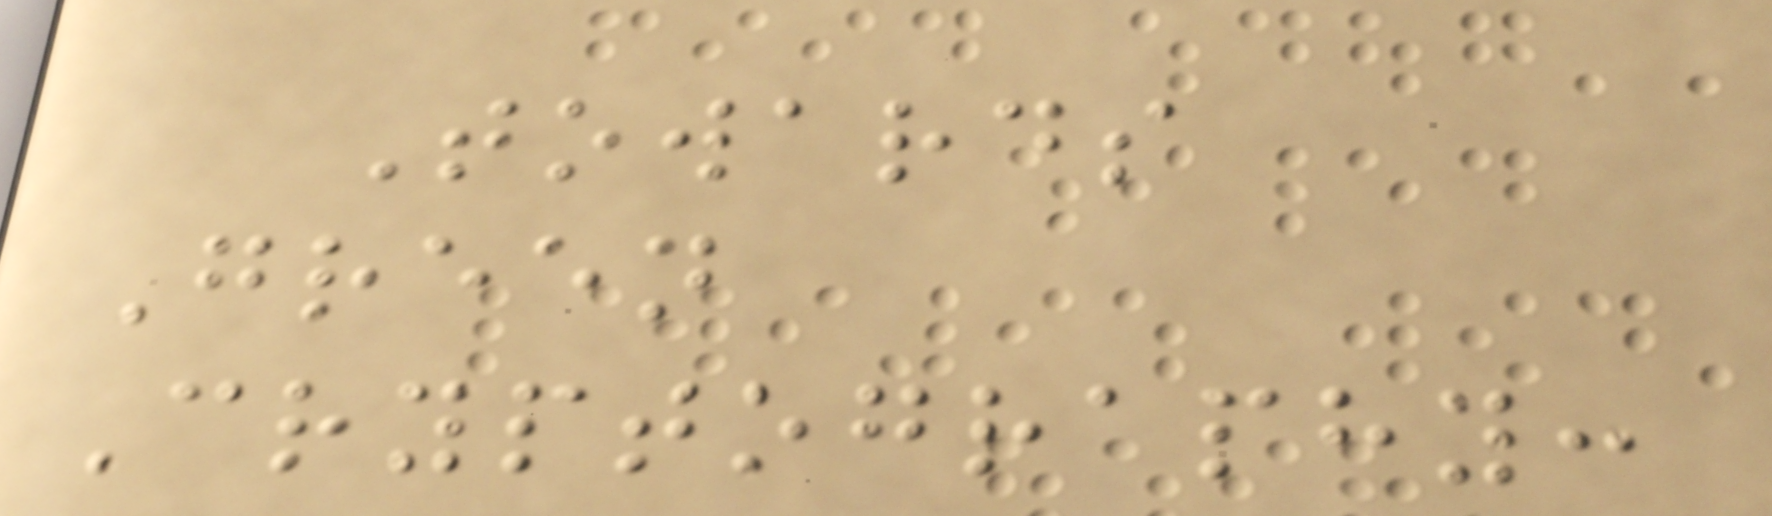Towards
Green
Cryptography:
